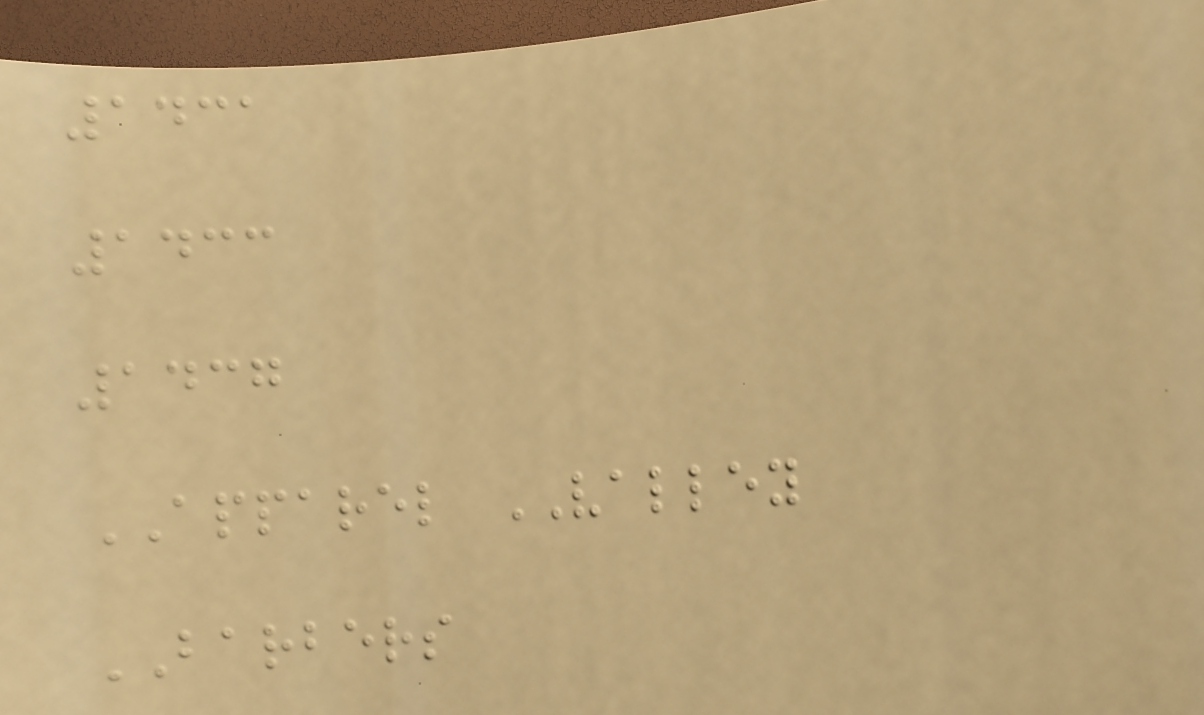1431
1433
1437
APPAREL VALLEY
BARBERS
